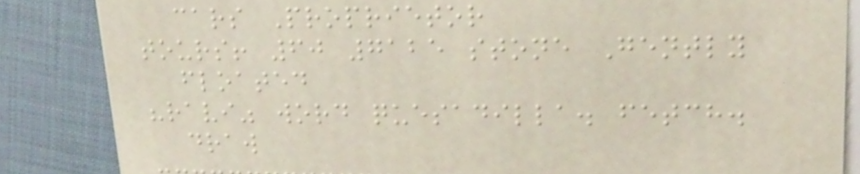cars Proprietor
tours! 60 7125 stone Gently
floated
"ravi" word quesadilla. fetch.
draw
